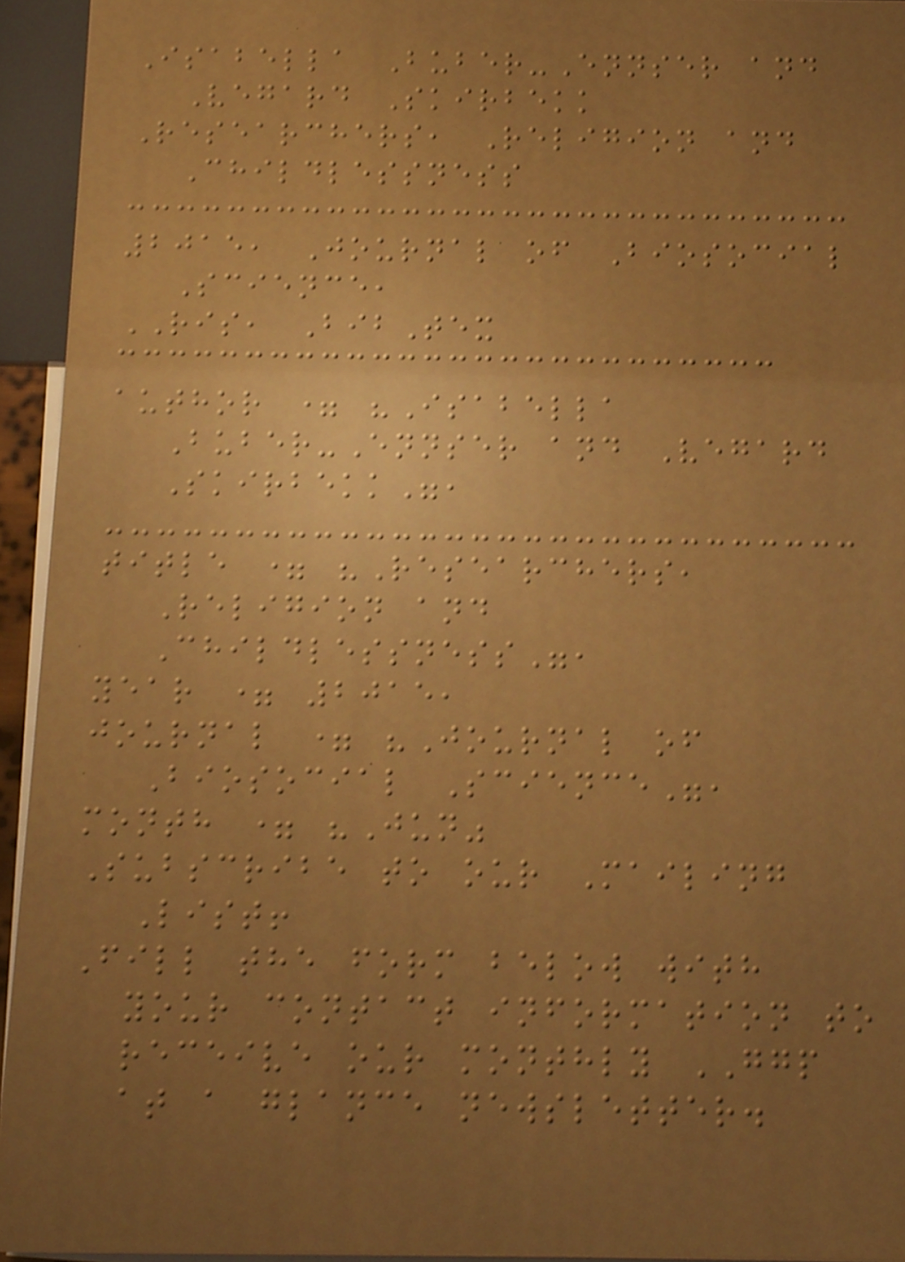Isabella Buber-Ennser and
Vegard Skirbekk
Researchers, Religion and
Childlessness
2015, Journal of Biosocial
Science,
RIS, BibTex
author = "Isabella
Buber-Ennser and Vegard
Skirbekk",
title = "Researchers,
Religion and
Childlessness",
year = 2015,
journal = "Journal of
Biosocial Science",
month = "Jun"
Subscribe to our Mailing
List!
Fill the form below with
your contact information to
receive our monthly GGP
at a glance newsletter.
